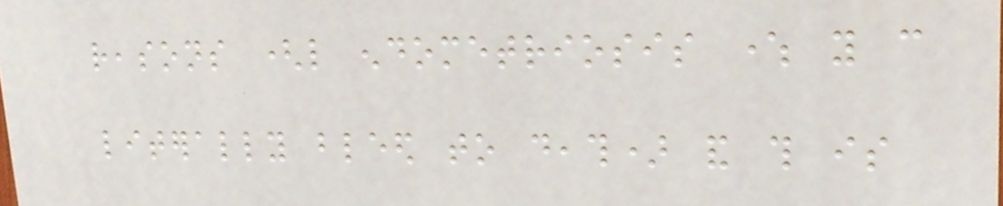reasons (like endometriosis where you can
literally bleed to death) and this is
